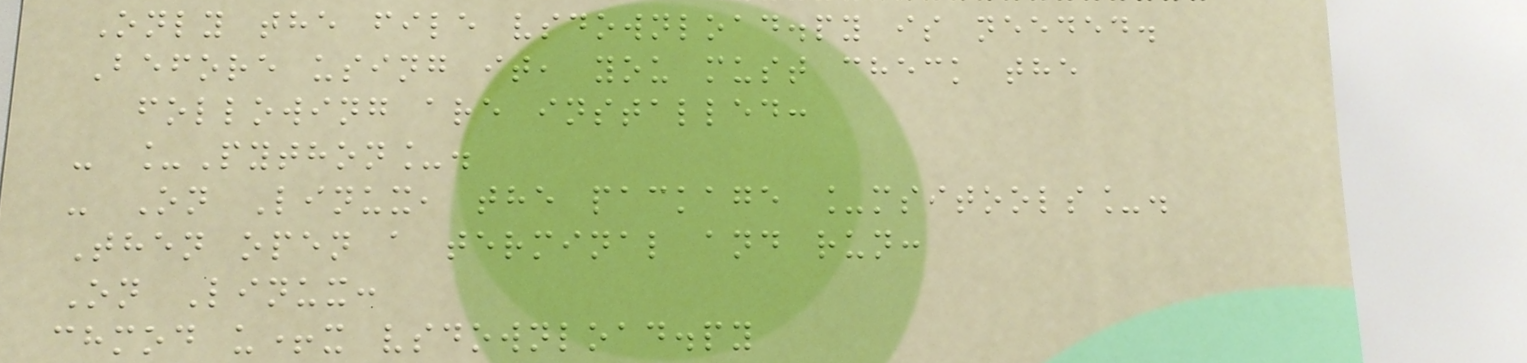Only the file vsdownload.py is needed.
Before using it, you must check the
following are installed:
- _Python_.
- On Linux, the package _msitools_.
Then open a terminal and run:
On Linux:
chmod u+x vsdownload.py
